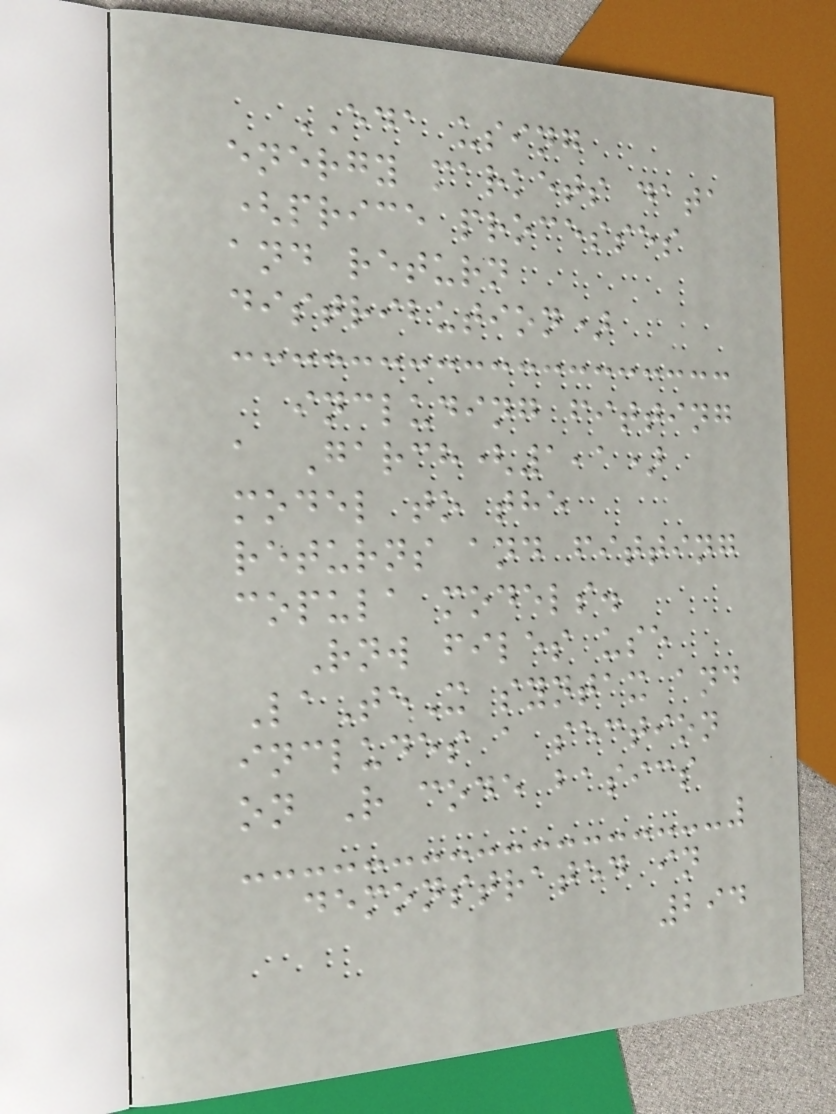EDA using
energy markets data
(price processes
and return
distribution)
including fitting
a Garch(1,1)
model to the
returns and fitting
copula models.
Rnw files use
LaTeX syntax and
includes a section
on R code basics
demonstrated in
294
